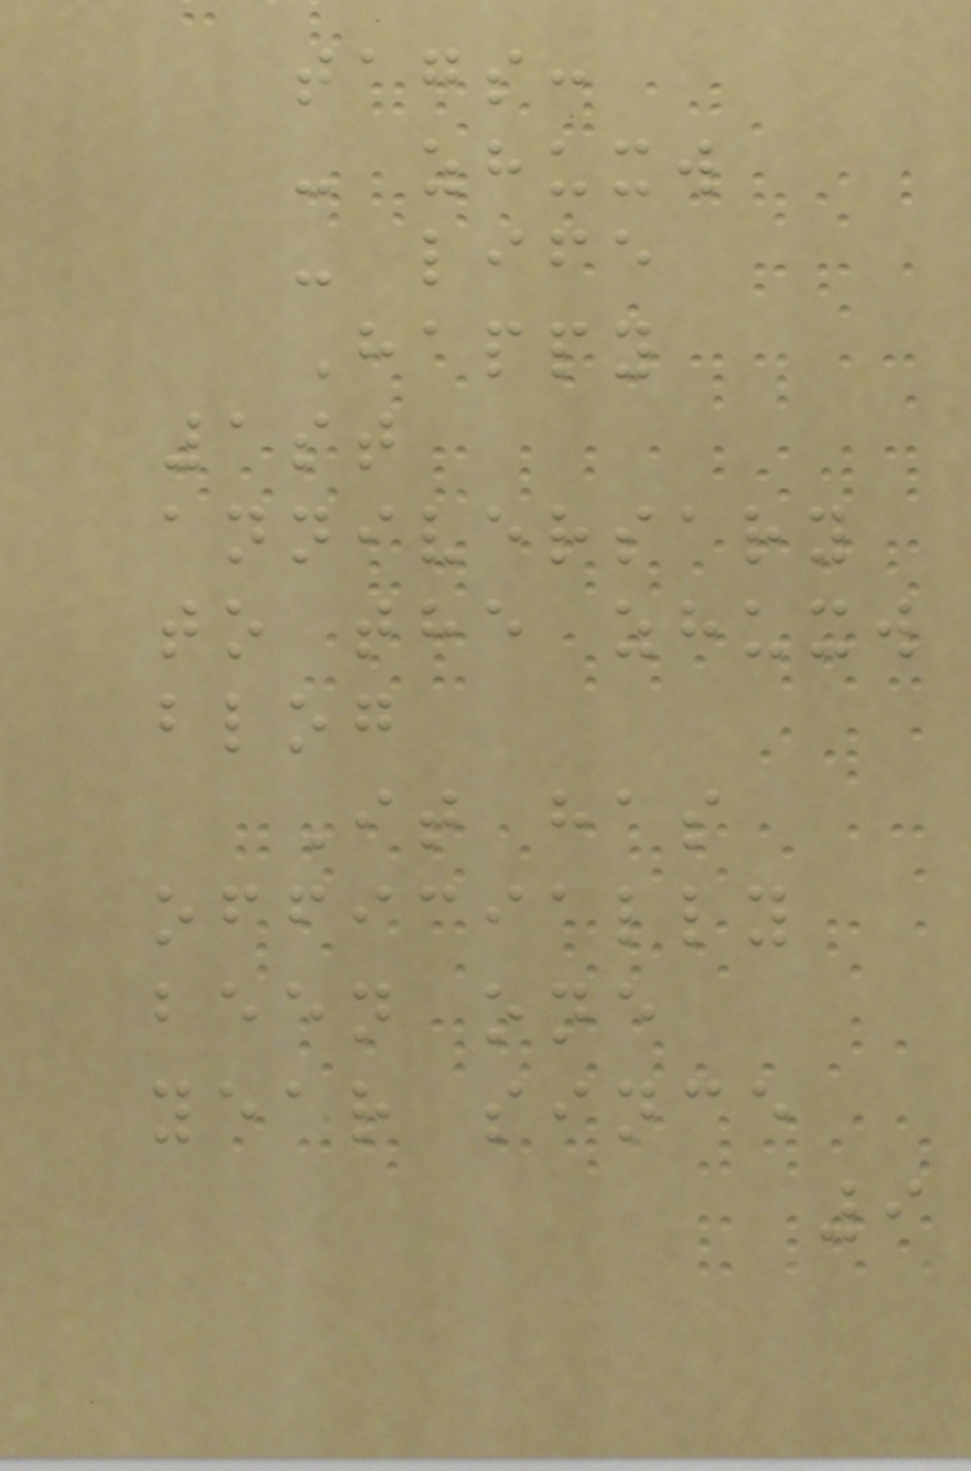tags:
- zhuxw
- life
Happy
1st
anniversary
to the zhuxw
blog
It has
officially
been one
year since
9
